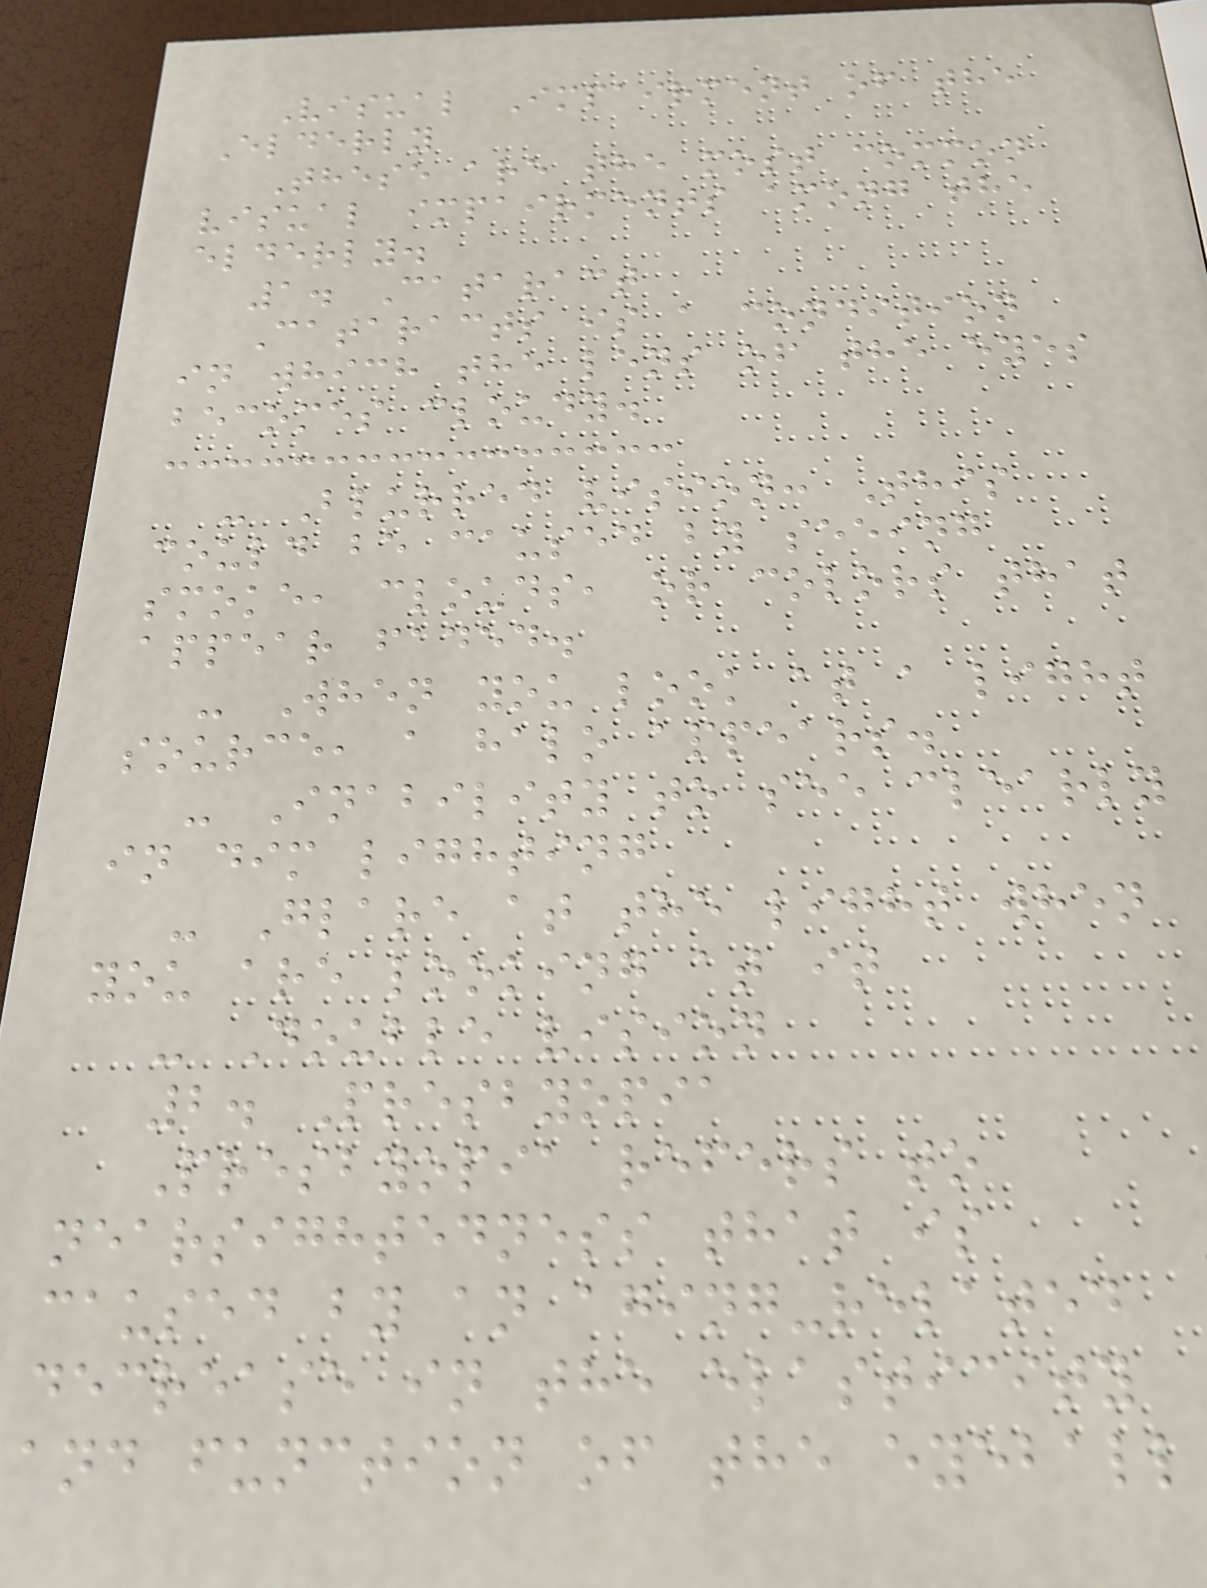Visual Impairment of the
Elderly
These are the most common
visual impairments among the
elderly.
1. Cataract
Cataracts is a condition
in which the lens of the eyes
becomes cloudy.
- Blurred vision: This
could be caused by seeing
smoke, clouds, or colors that
appear faded.
- When you look at a light
source, a halo appears.
- Inability to see clearly
in dim lighting
- Glare at the light when
you are looking at it
- Double vision
2. Presbyopia
Presbyopia refers to
nearsightedness that is
caused by an aging-related
decrease in the elasticity
and function of the eyeball
